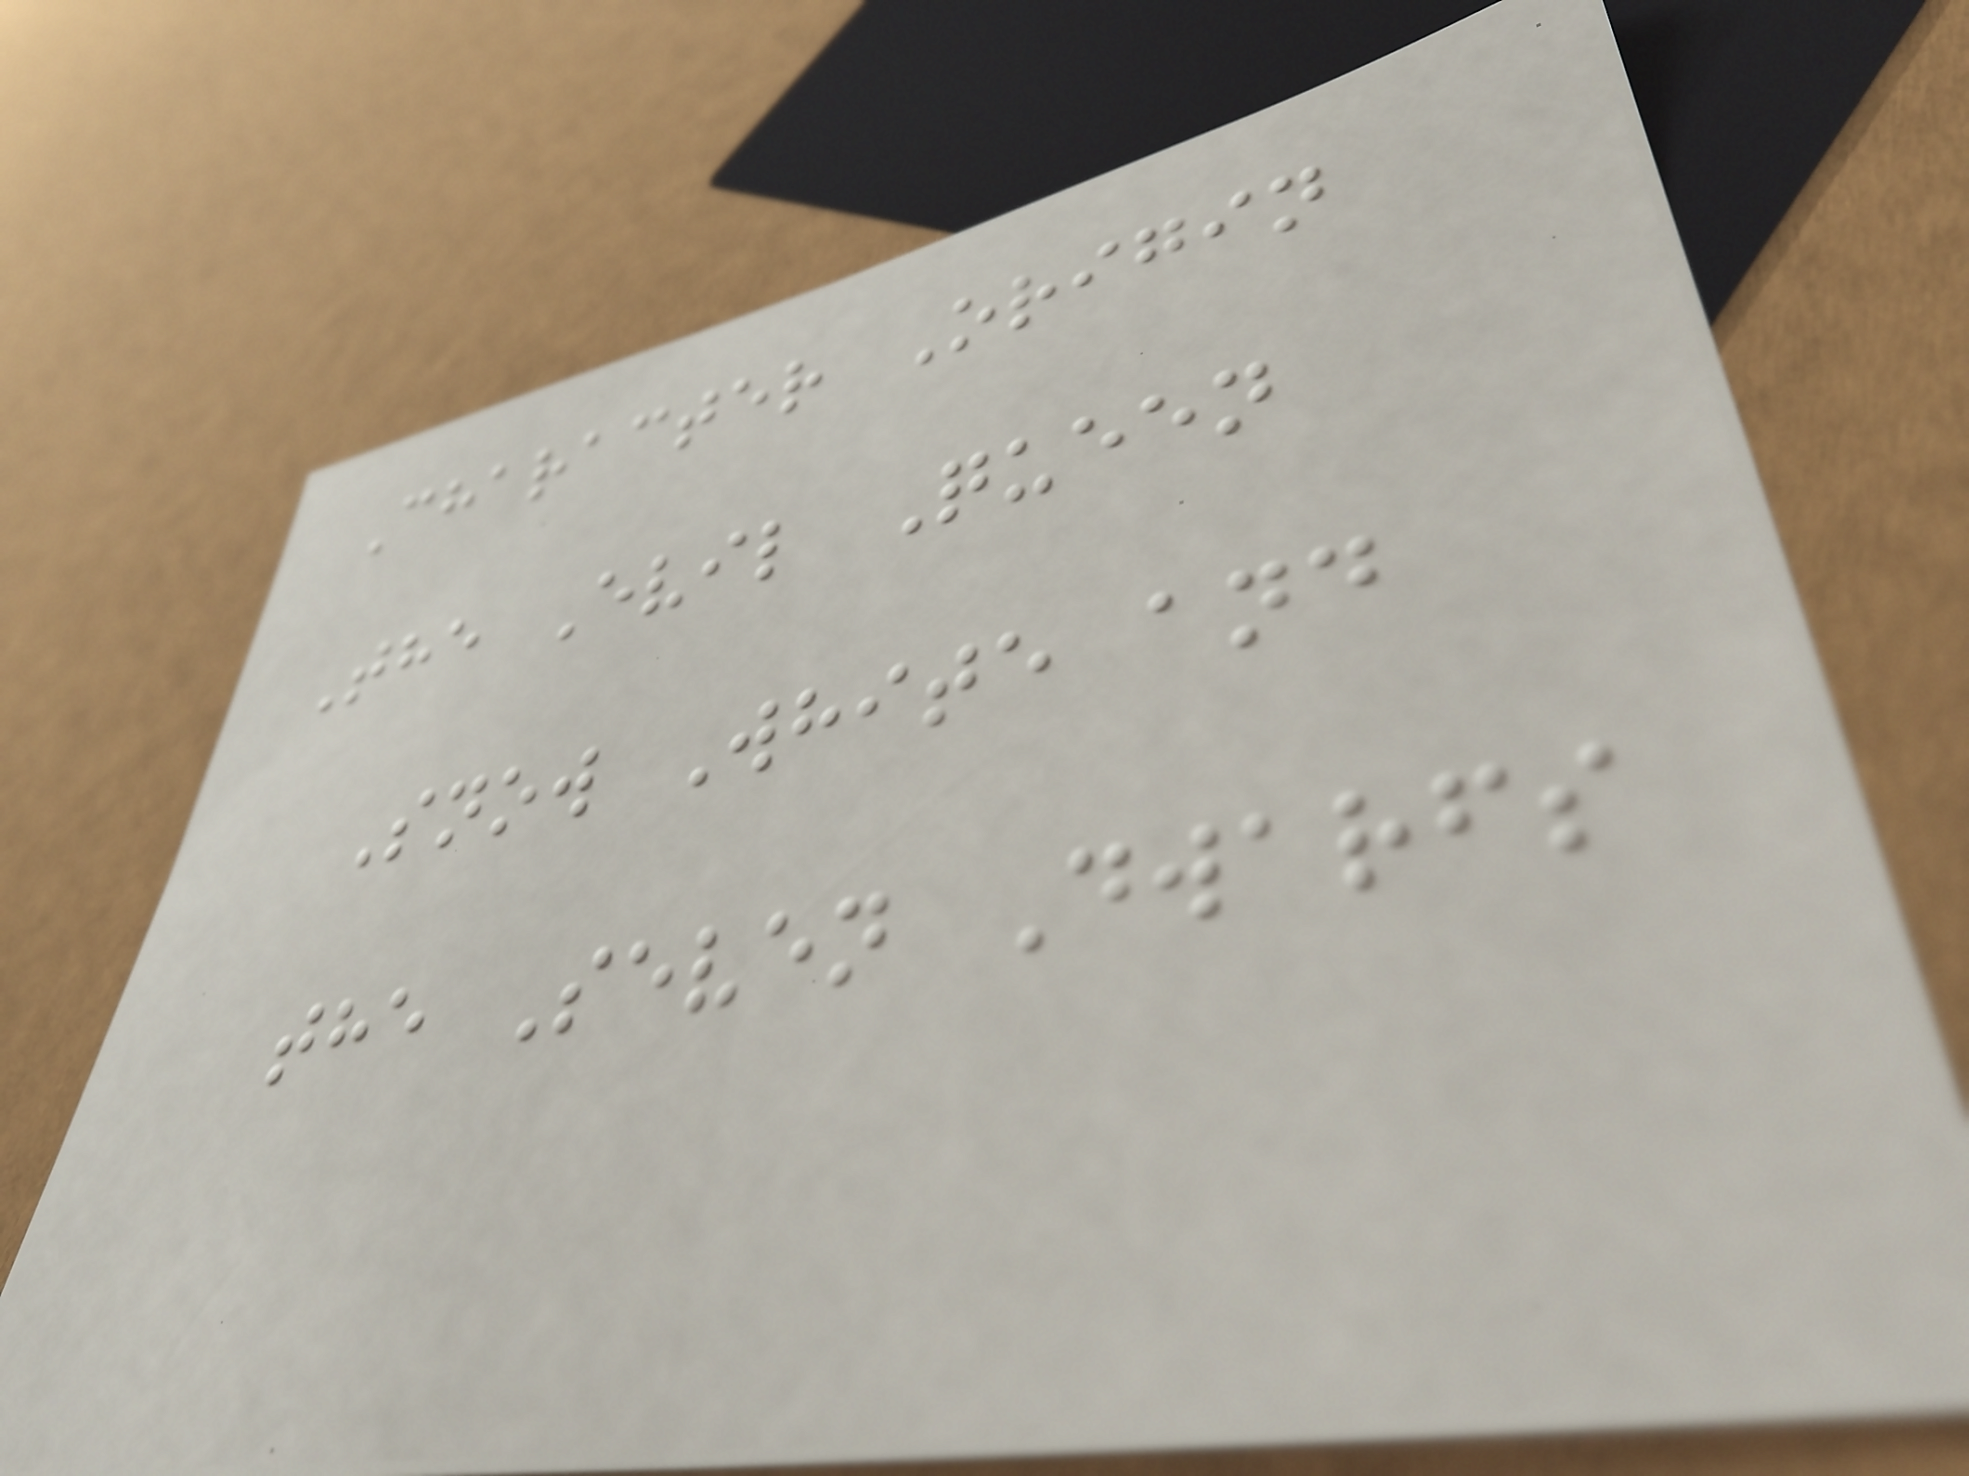Character Origin
The Evil Queen
Snow White and
the Seven Dwarfs
